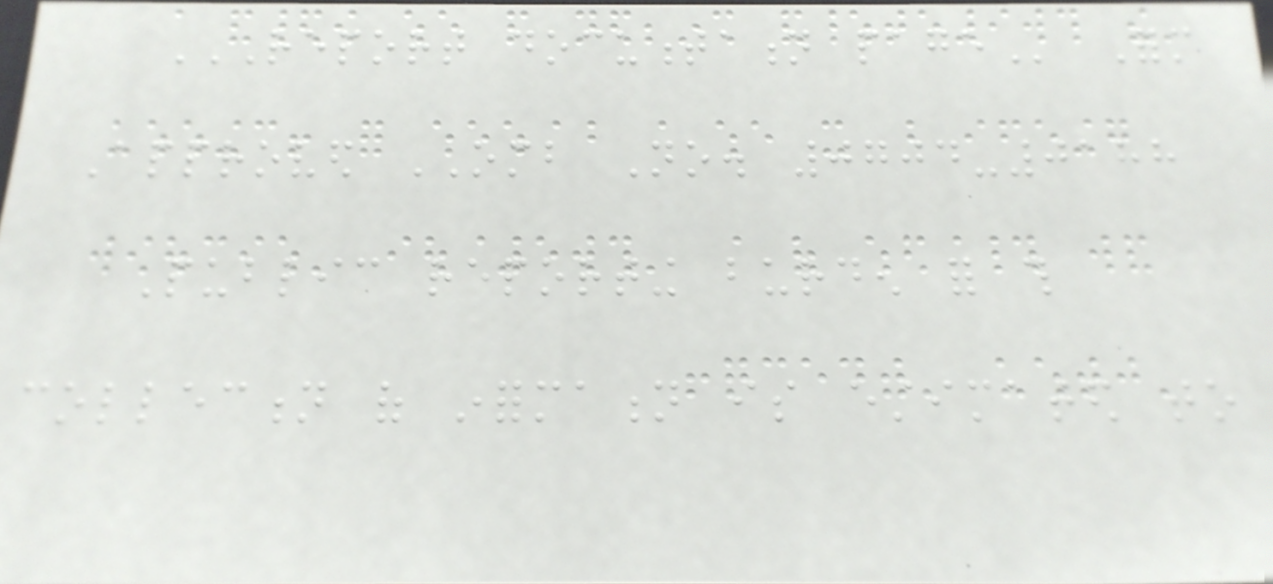REPORT DOCUMENTATION PAGE Form
Approved OMB No. 0704-0188
Public reporting burden for this
collection of information is estimated to
